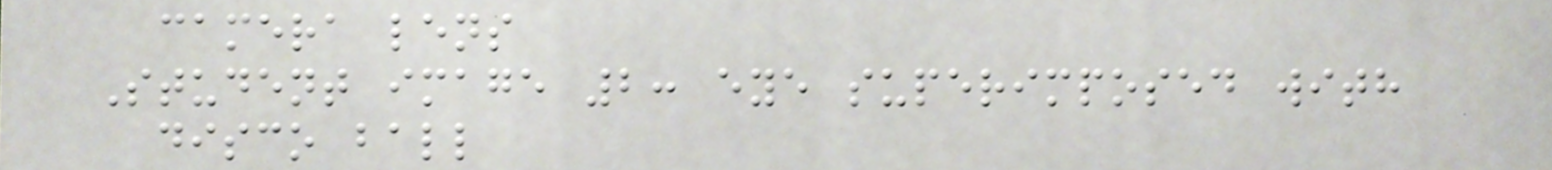camera lens
Student image 2: eye superimposed with
disco ball
